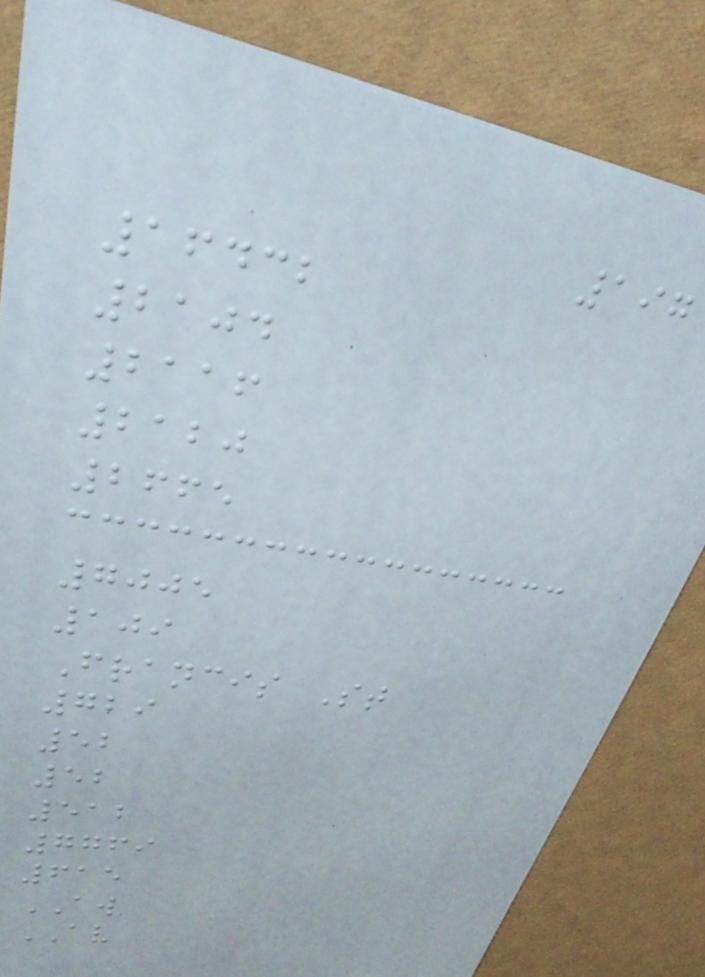197
16432
2104
2116
2120
2665
7005
109
Francis St
729
52
52
512
7769
615
AW
AV
